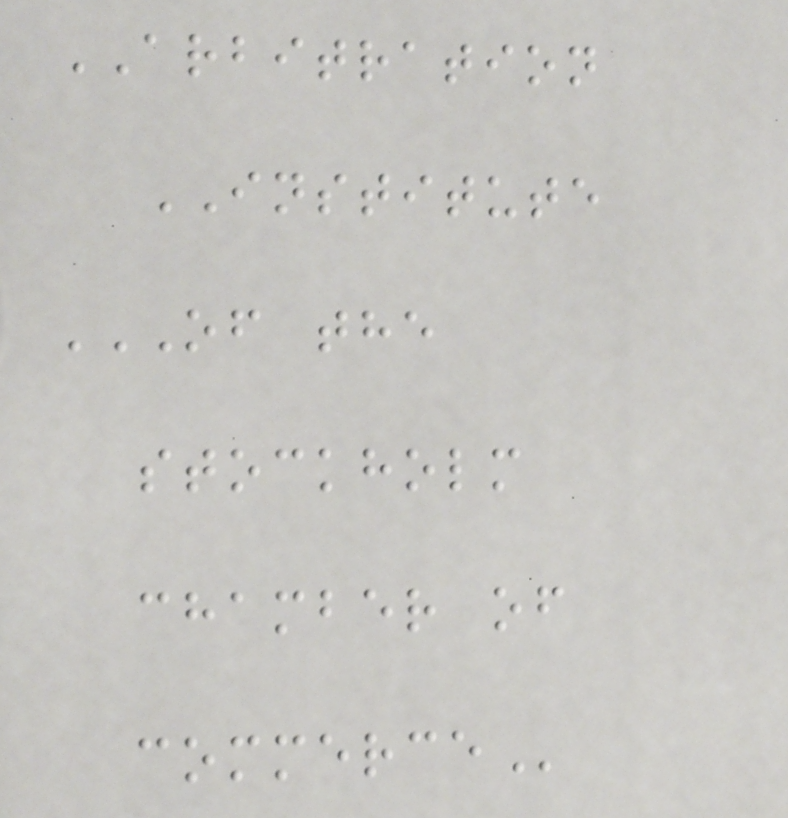ARBITRATION
INSTITUTE
OF THE
STOCKHOLM
CHAMBER OF
COMMERCE
